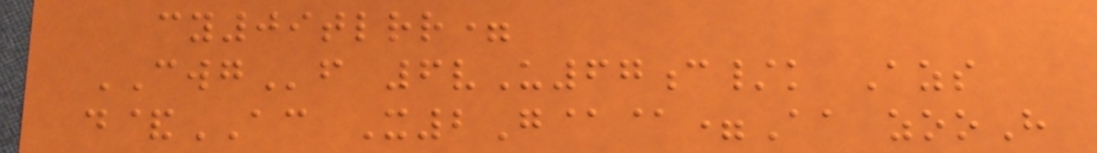cy09tlrr=
CWGf 6vU67c/k Azs
d&AC X2G@@=Aa zooH
